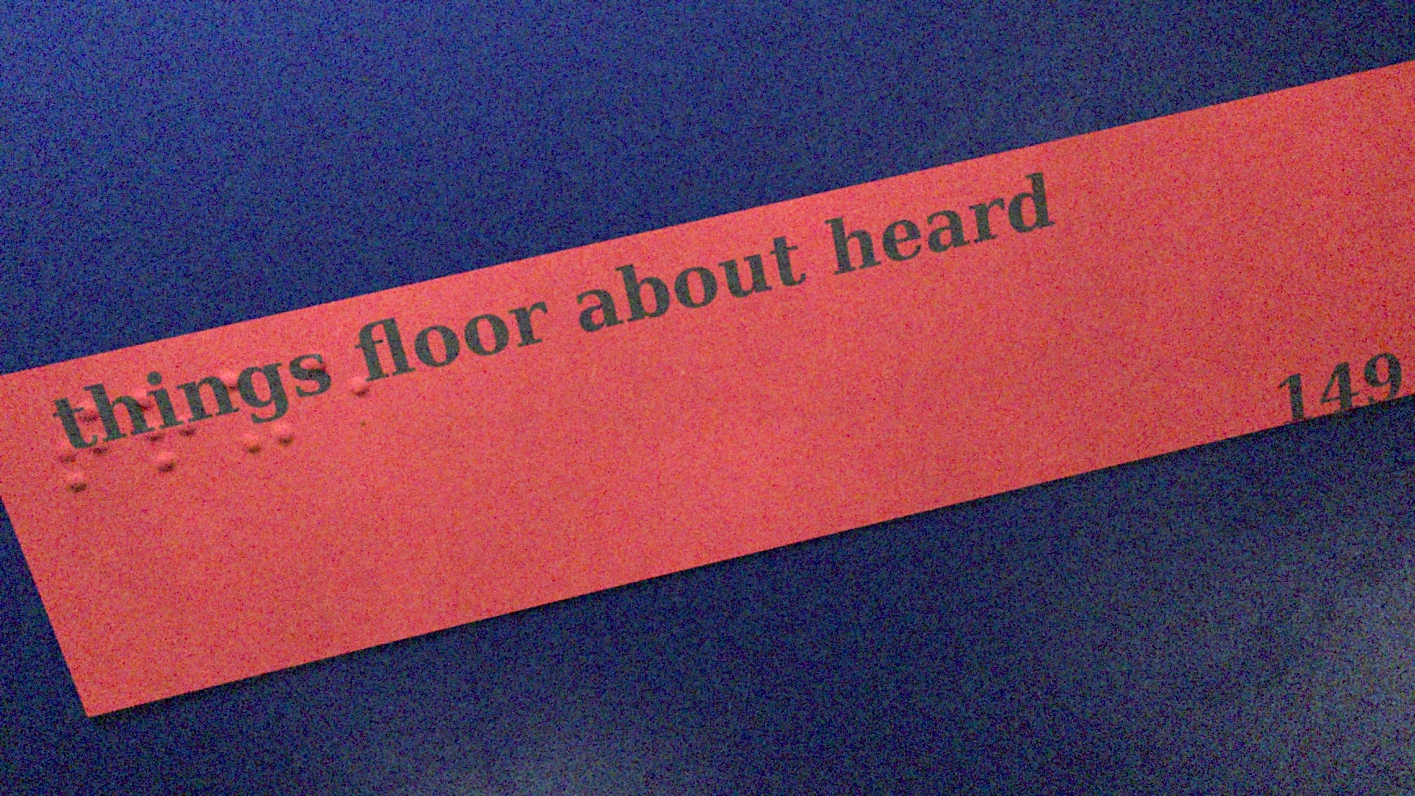true
